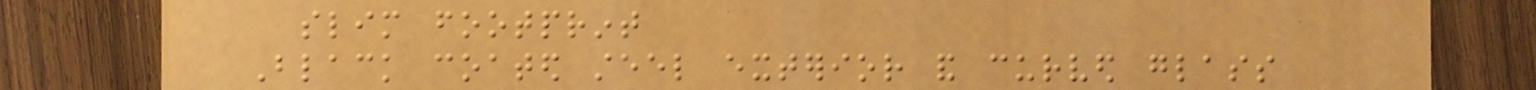slim footprint
Black coated steel exterior and curved glass
